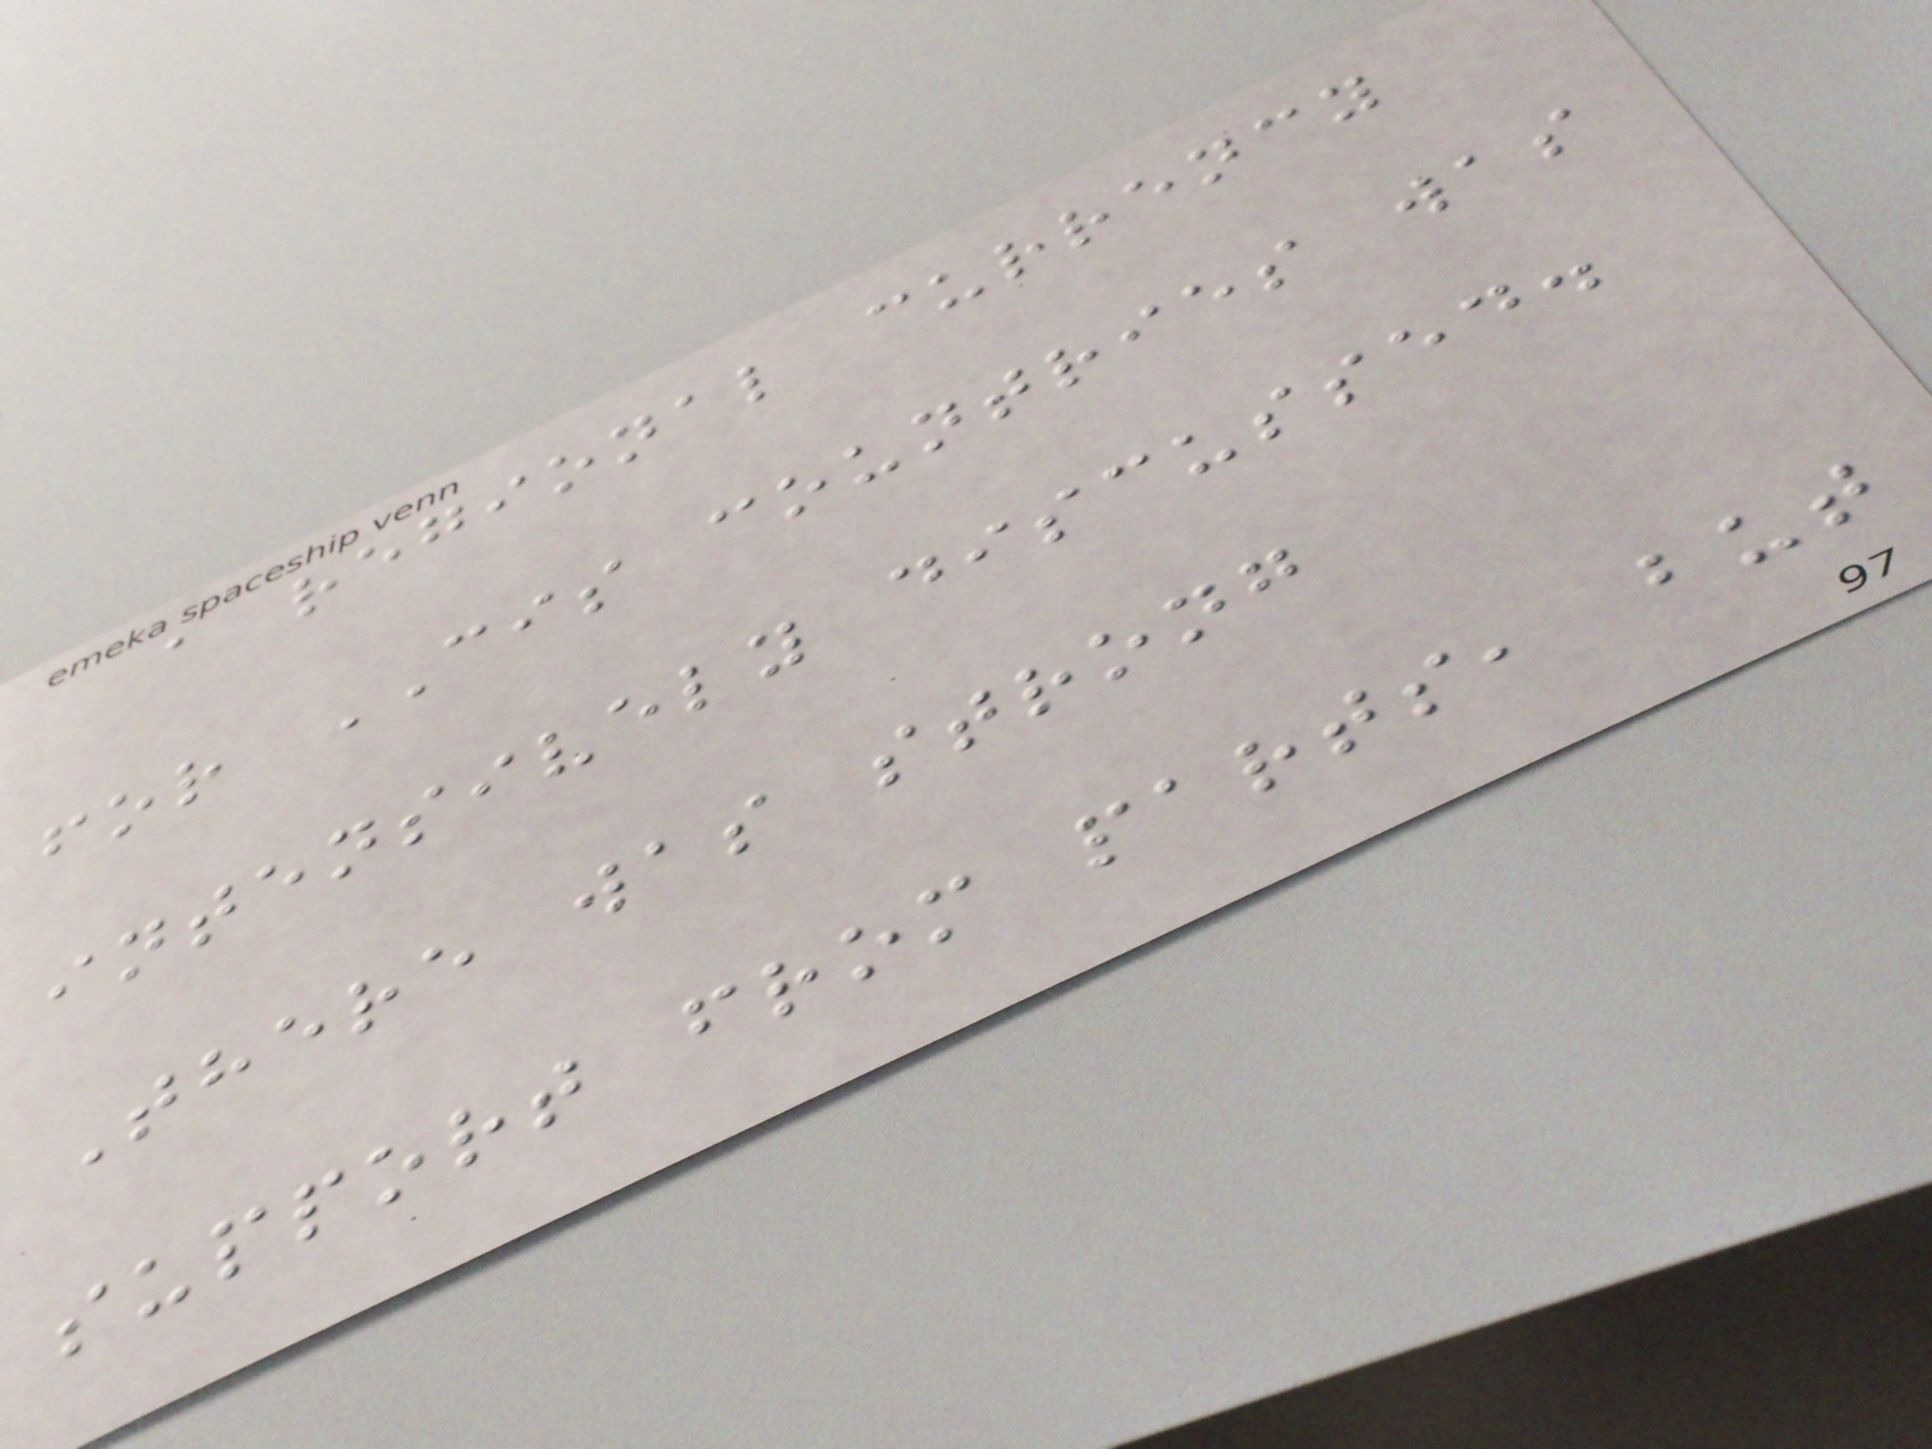a regional currency
for CIS countries was
intensively discussed.
There was strong
support from parts, but
